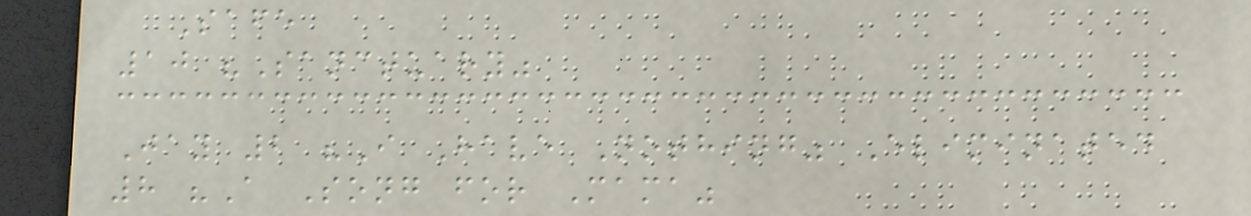Safe
10 "Sanctuary"
Jay 2 "I Have Nothing" Eliminated
8 "A Song for Mama"
